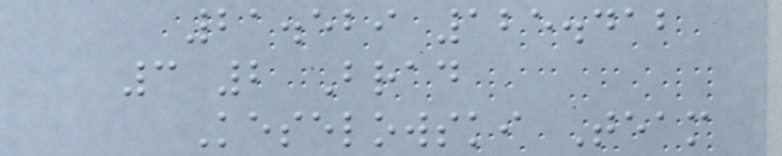21.529 125.412
3 2 Brad
Keselowski Team
